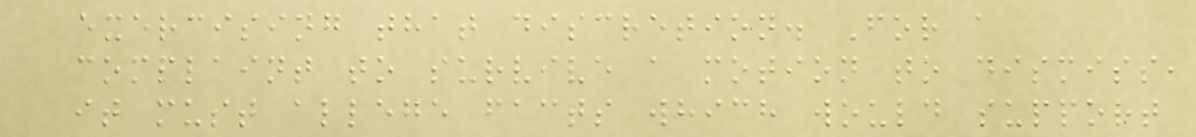exercising that discretion. For a
complaint to survive a motion to dismiss,
it must allege facts which would support
